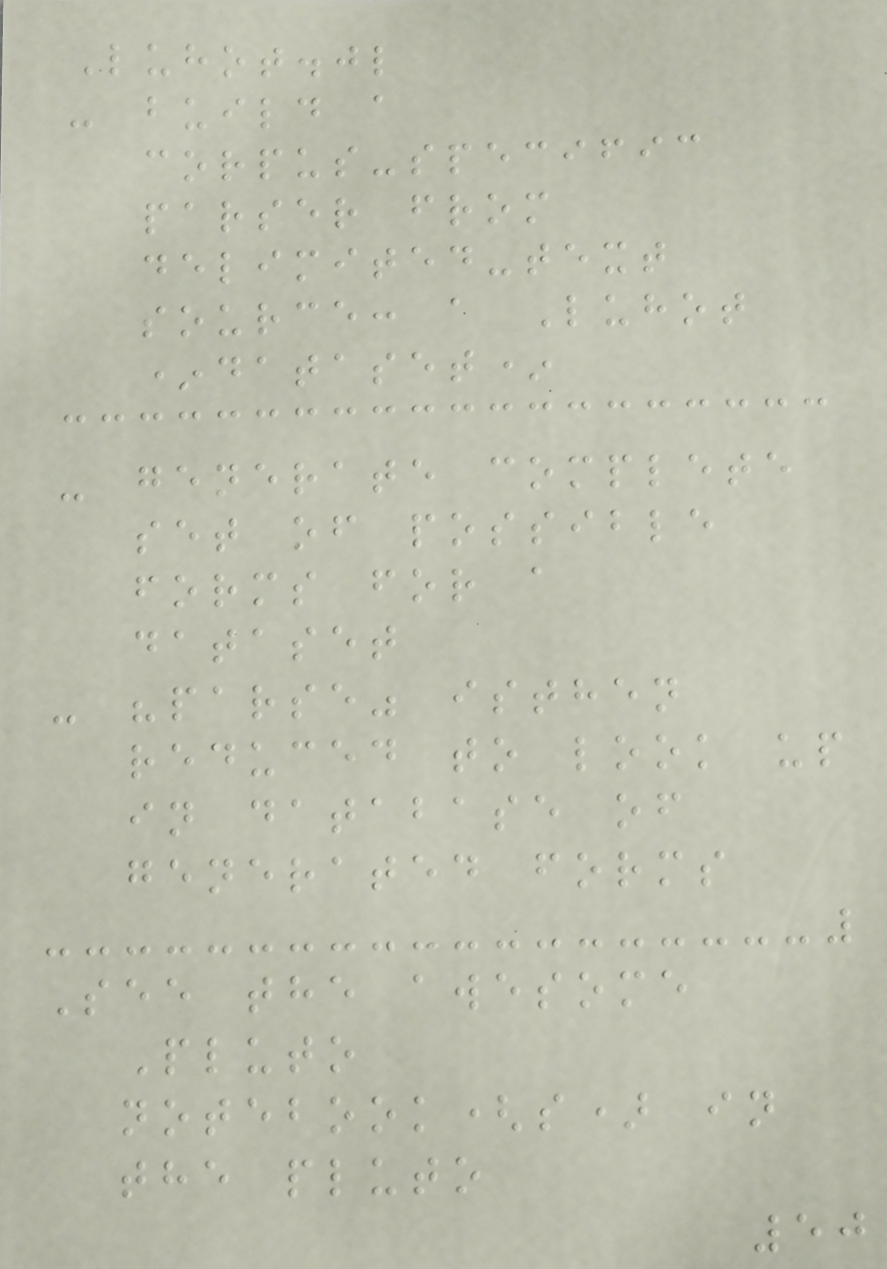Luhot.jl
- build a
corpus-specific
parser from
delimited-text
source: a Luhot
*dataset*
- generate complete
set of possible
forms for a
dataset
- "parse" isthen
reduced to look up
in database of
generated forms
See the awesome
Pluto
notebook(s) in
the pluto
50
